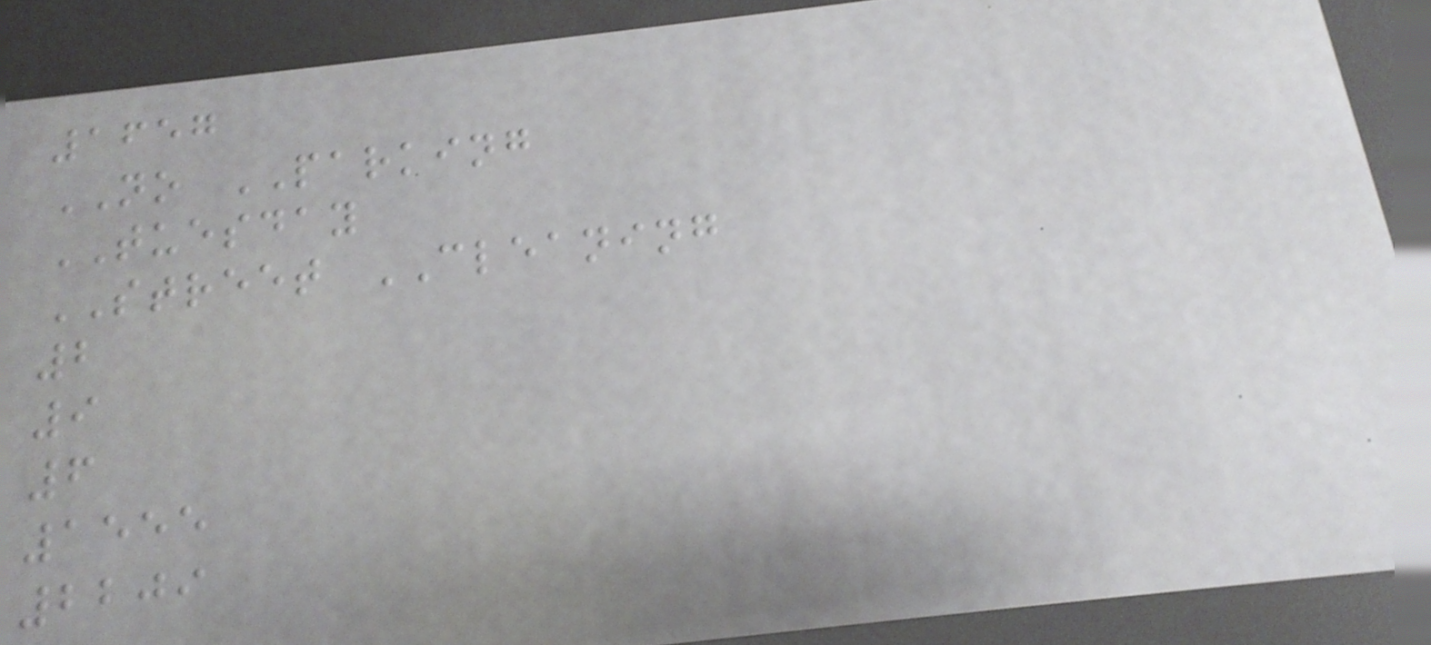1657
NO PARKING
TUESDAY
STREET CLEANING
2
9
6
1555
2209
